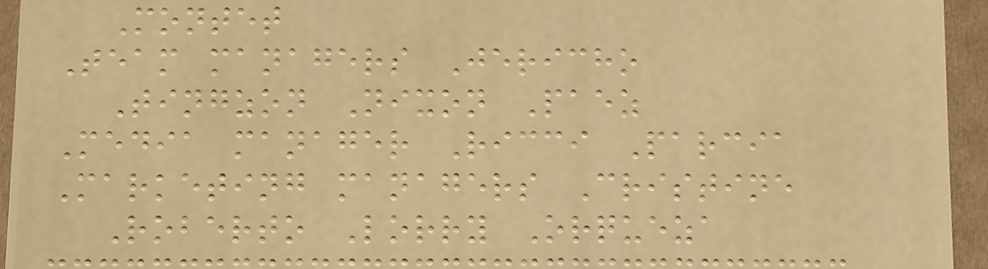Montet
Team managers Jericho
Tingzon Nixon Paez
Media manager Ricci Parcia
Marketing managers Cristine
Roberto Lorry Orqueza
